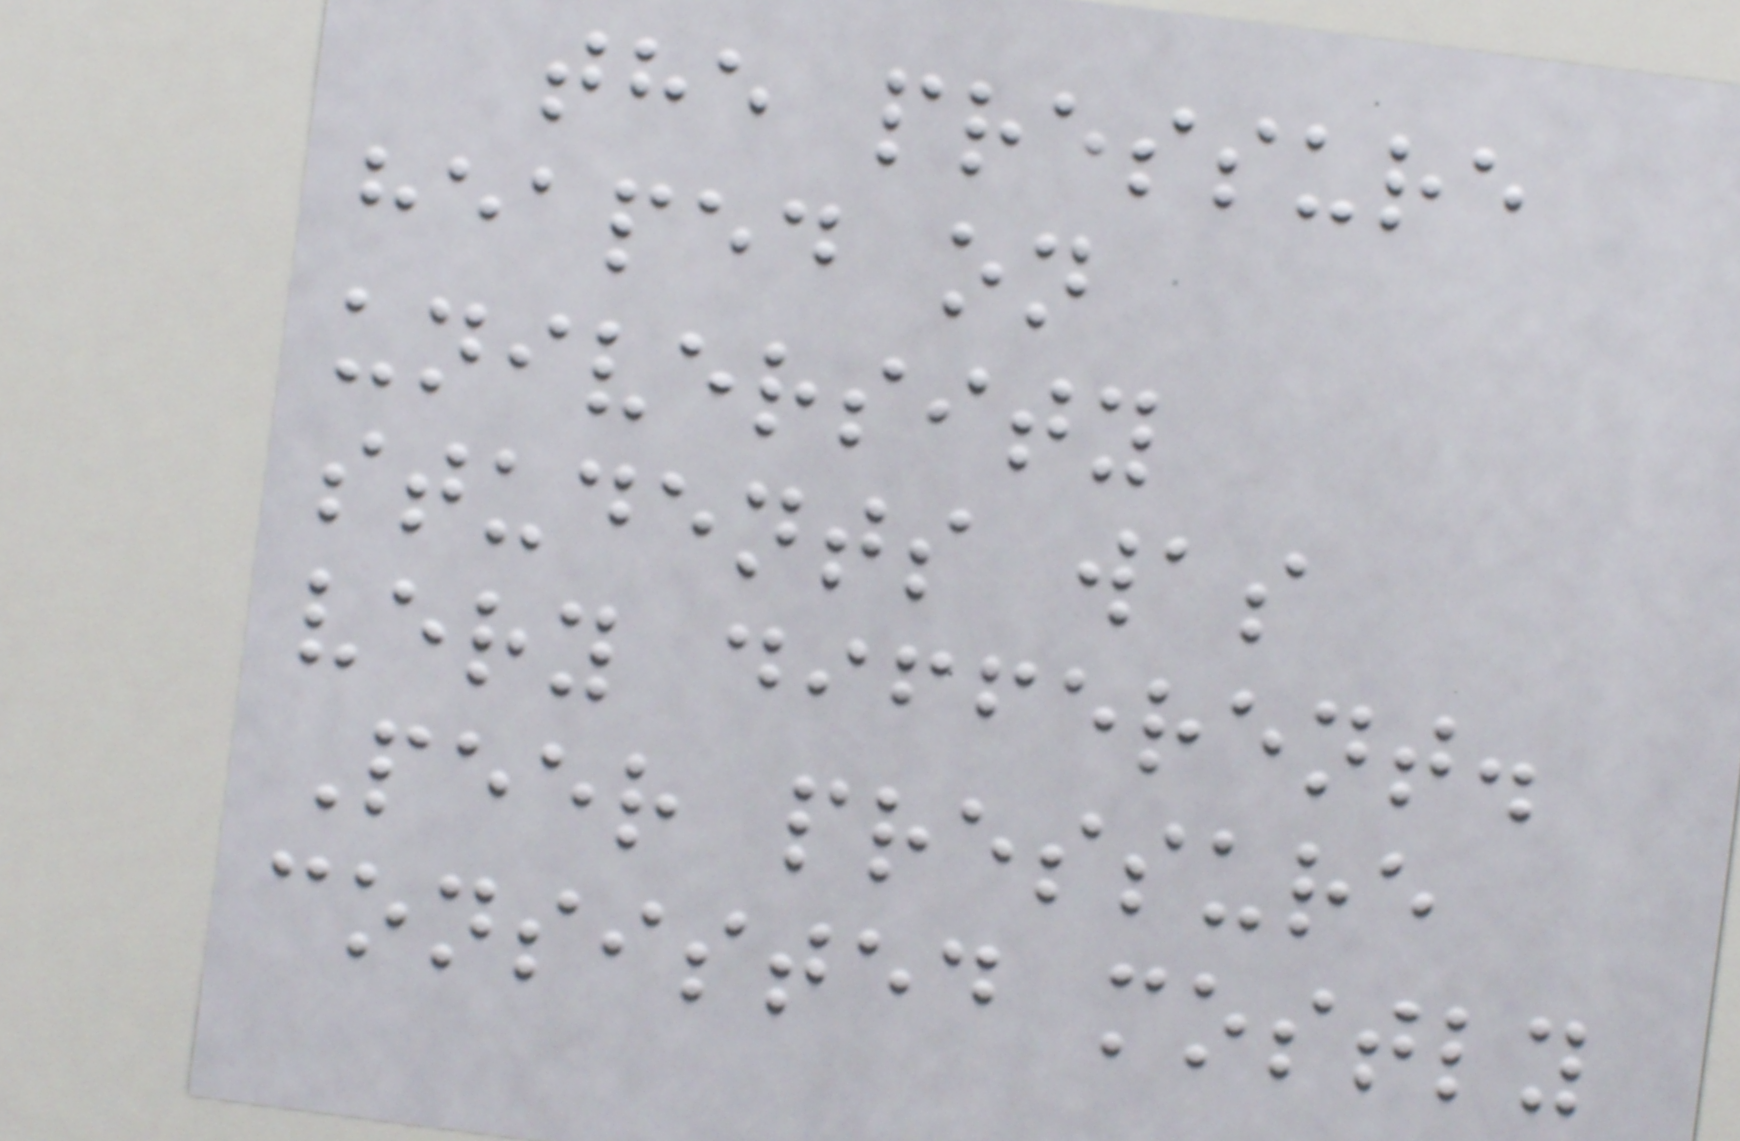the pressure
heaped on
university
students was
very different.
Peer pressure
consisted mostly
